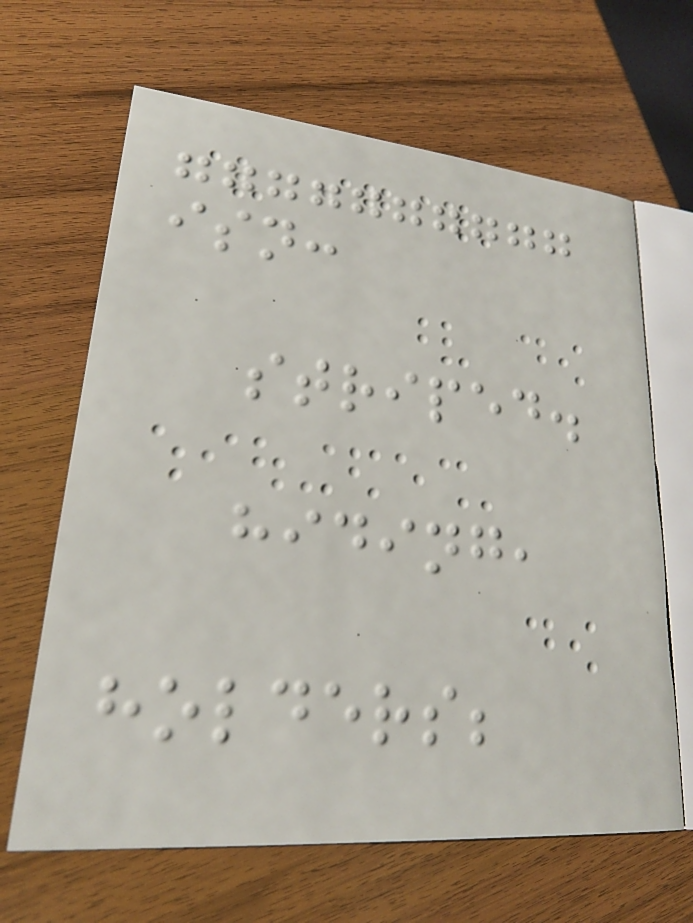isn:
striped.
hiding,
holders;
